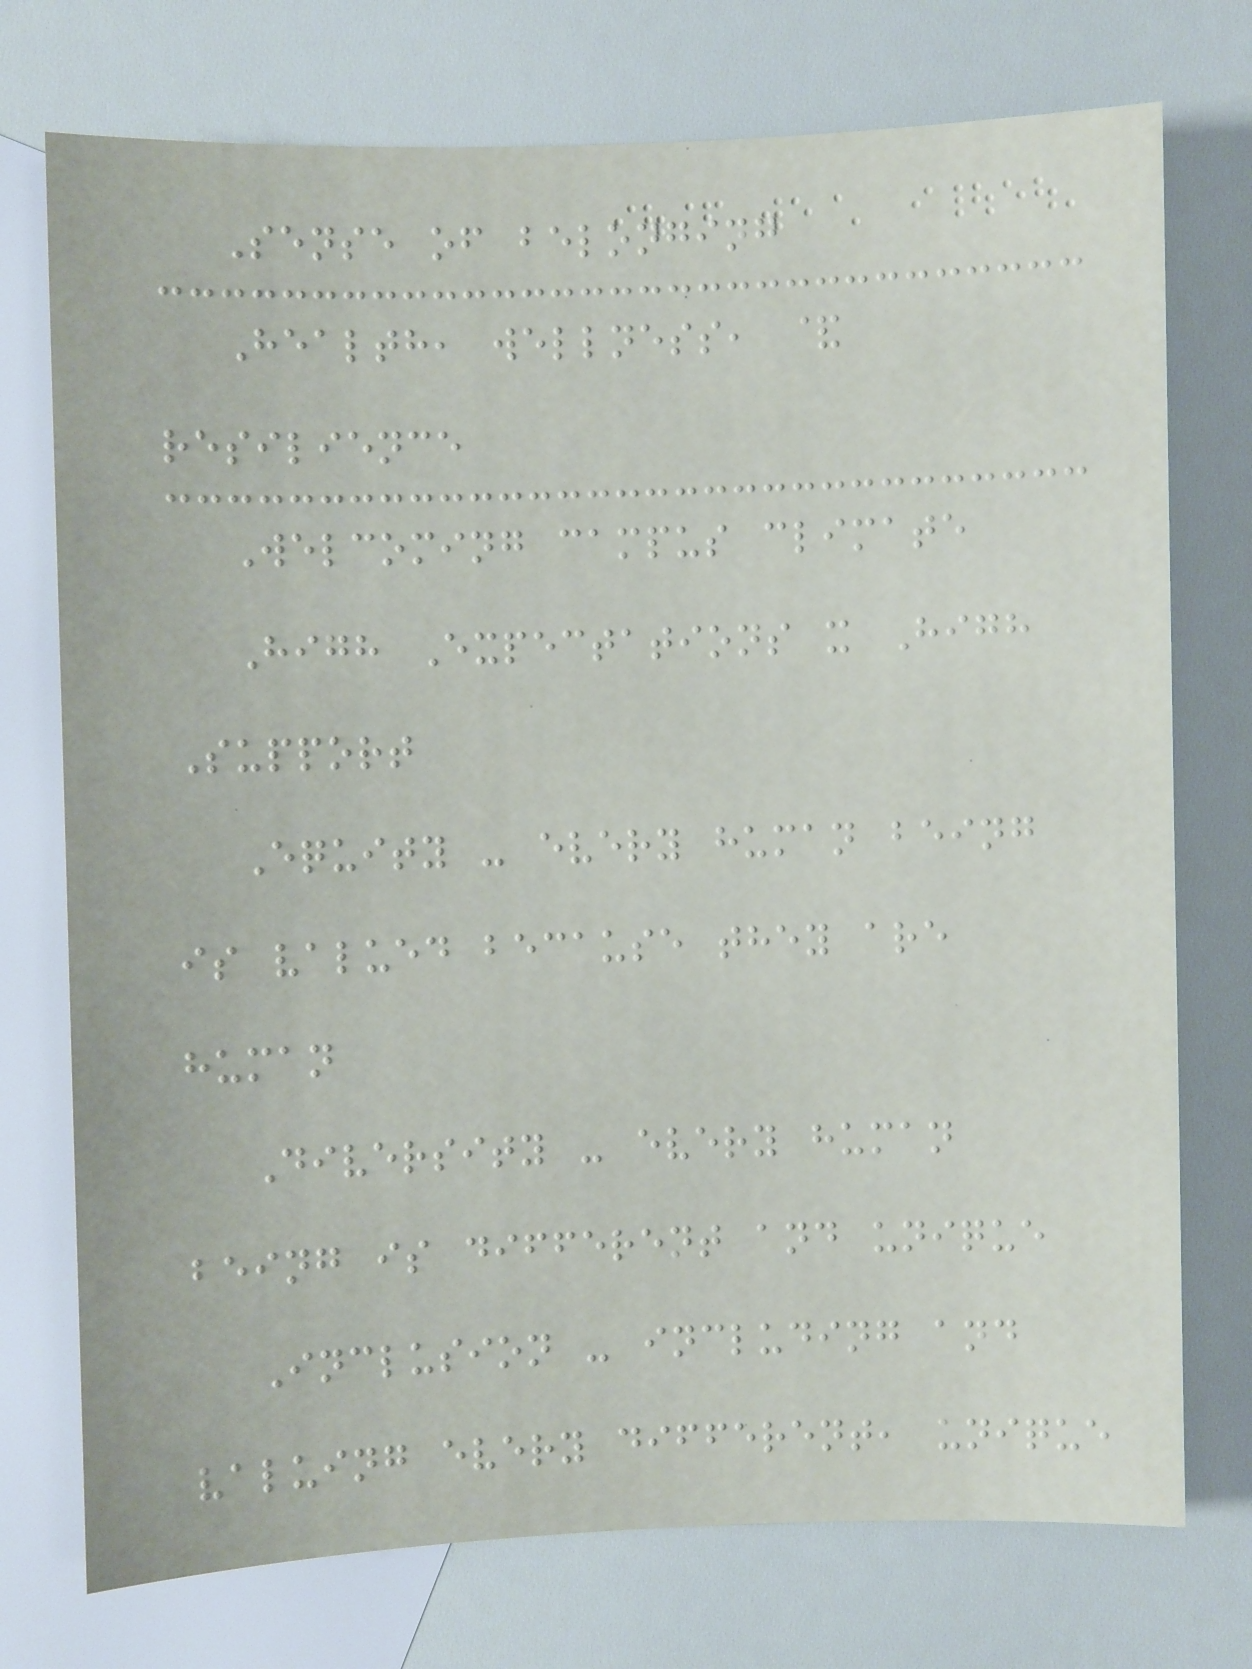Sense of belonging
Health, wellness, &
resilience
Welcoming campus climate
High Expectations x High
Support
Equity - every human being
is valued because they are
human
Diversity - every human
being is different and unique
Inclusion - including and
valuing every different, unique
